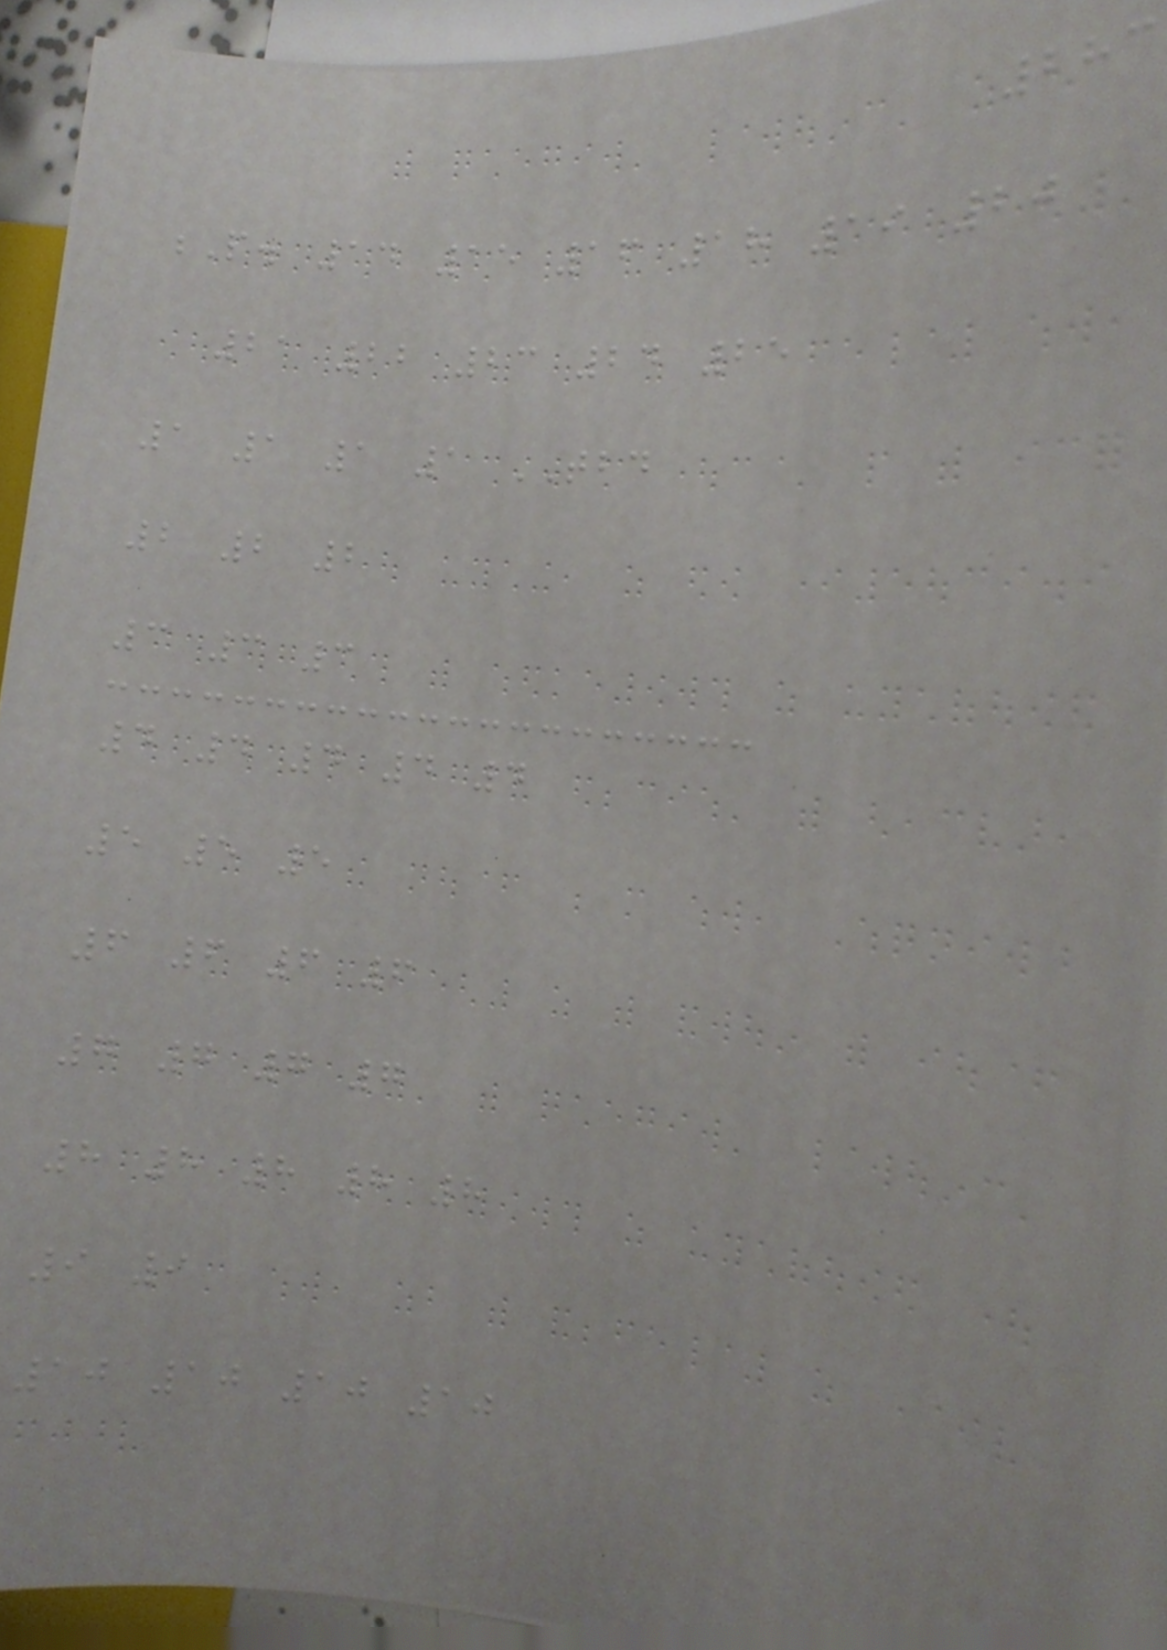283
P. 14 15 16 18 19 20
21 22 23 24 25
1 1 1 1 TBD
2 2 2
3 3 3
4 4 4 4 4
5 5 5
6 6 6 6
7 7 7 7
8 8 8 8 8
9 9
10 10 10 10
